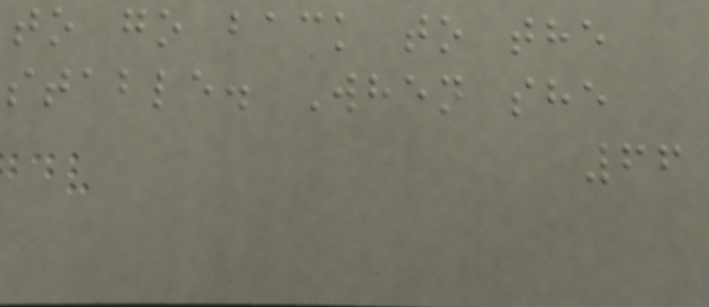to go back to the
stable. When she
66
